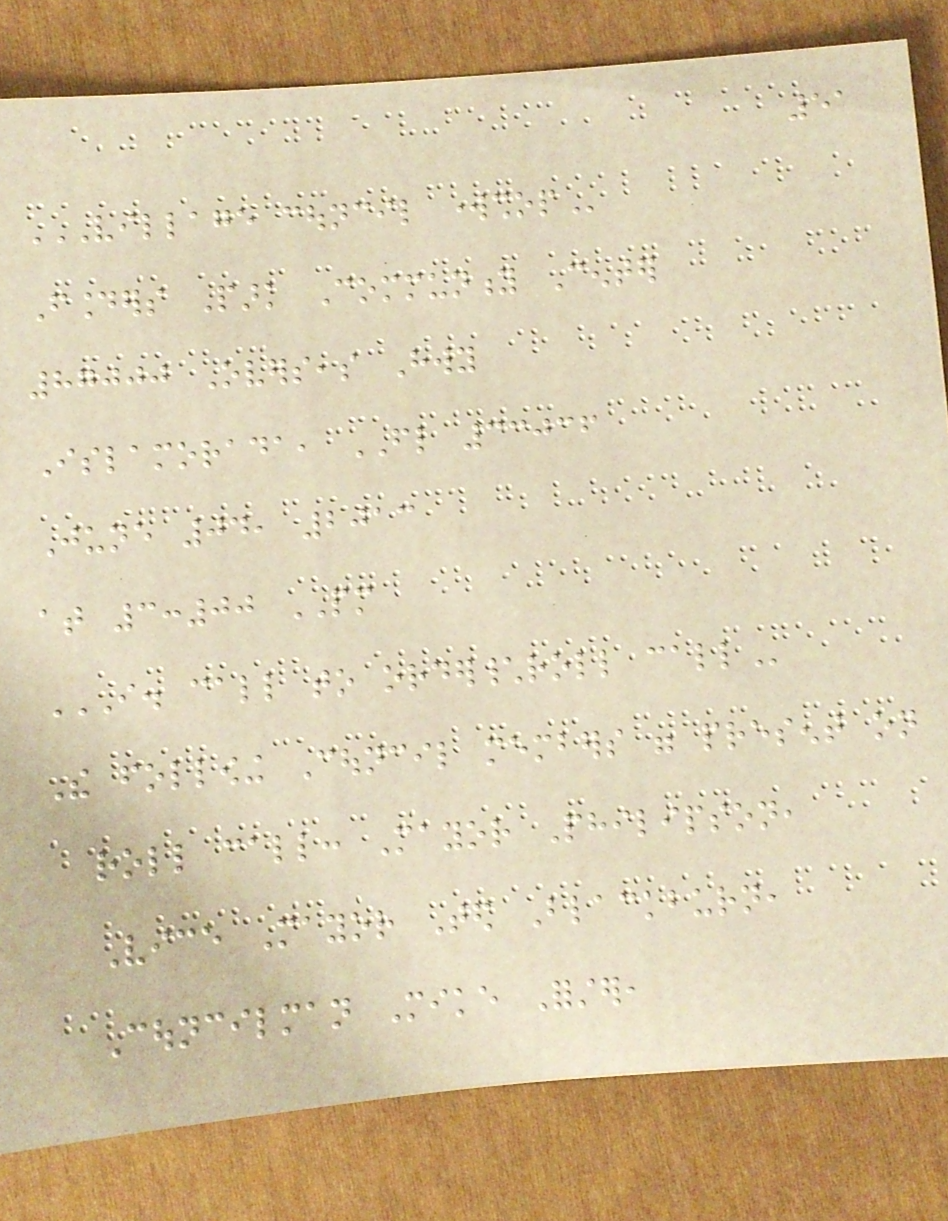51
VILLAGE COUNCIL WORKSHOP
Founders Park Community Center
87000 Overseas Hwy
Islamorada, FL 33036
June 04, 2013
at 3:00 PM
I. CALL TO ORDER\ROLL CALL
The following Council members were present on
roll call: Mayor Philipson,
Vice Mayor Ted Blackburn,
Councilman Mike Forster,
